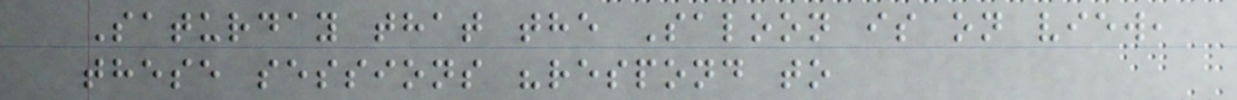Saturday that the Saloon is on view,
these sessions "respond to
